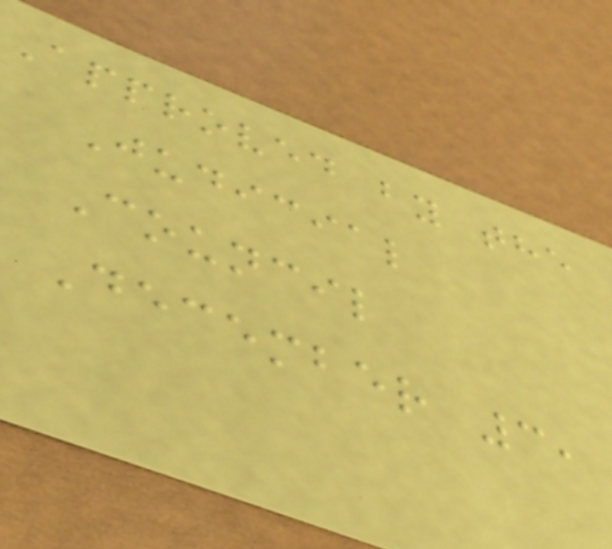Approved by the
Judicial
Council
December 3,
